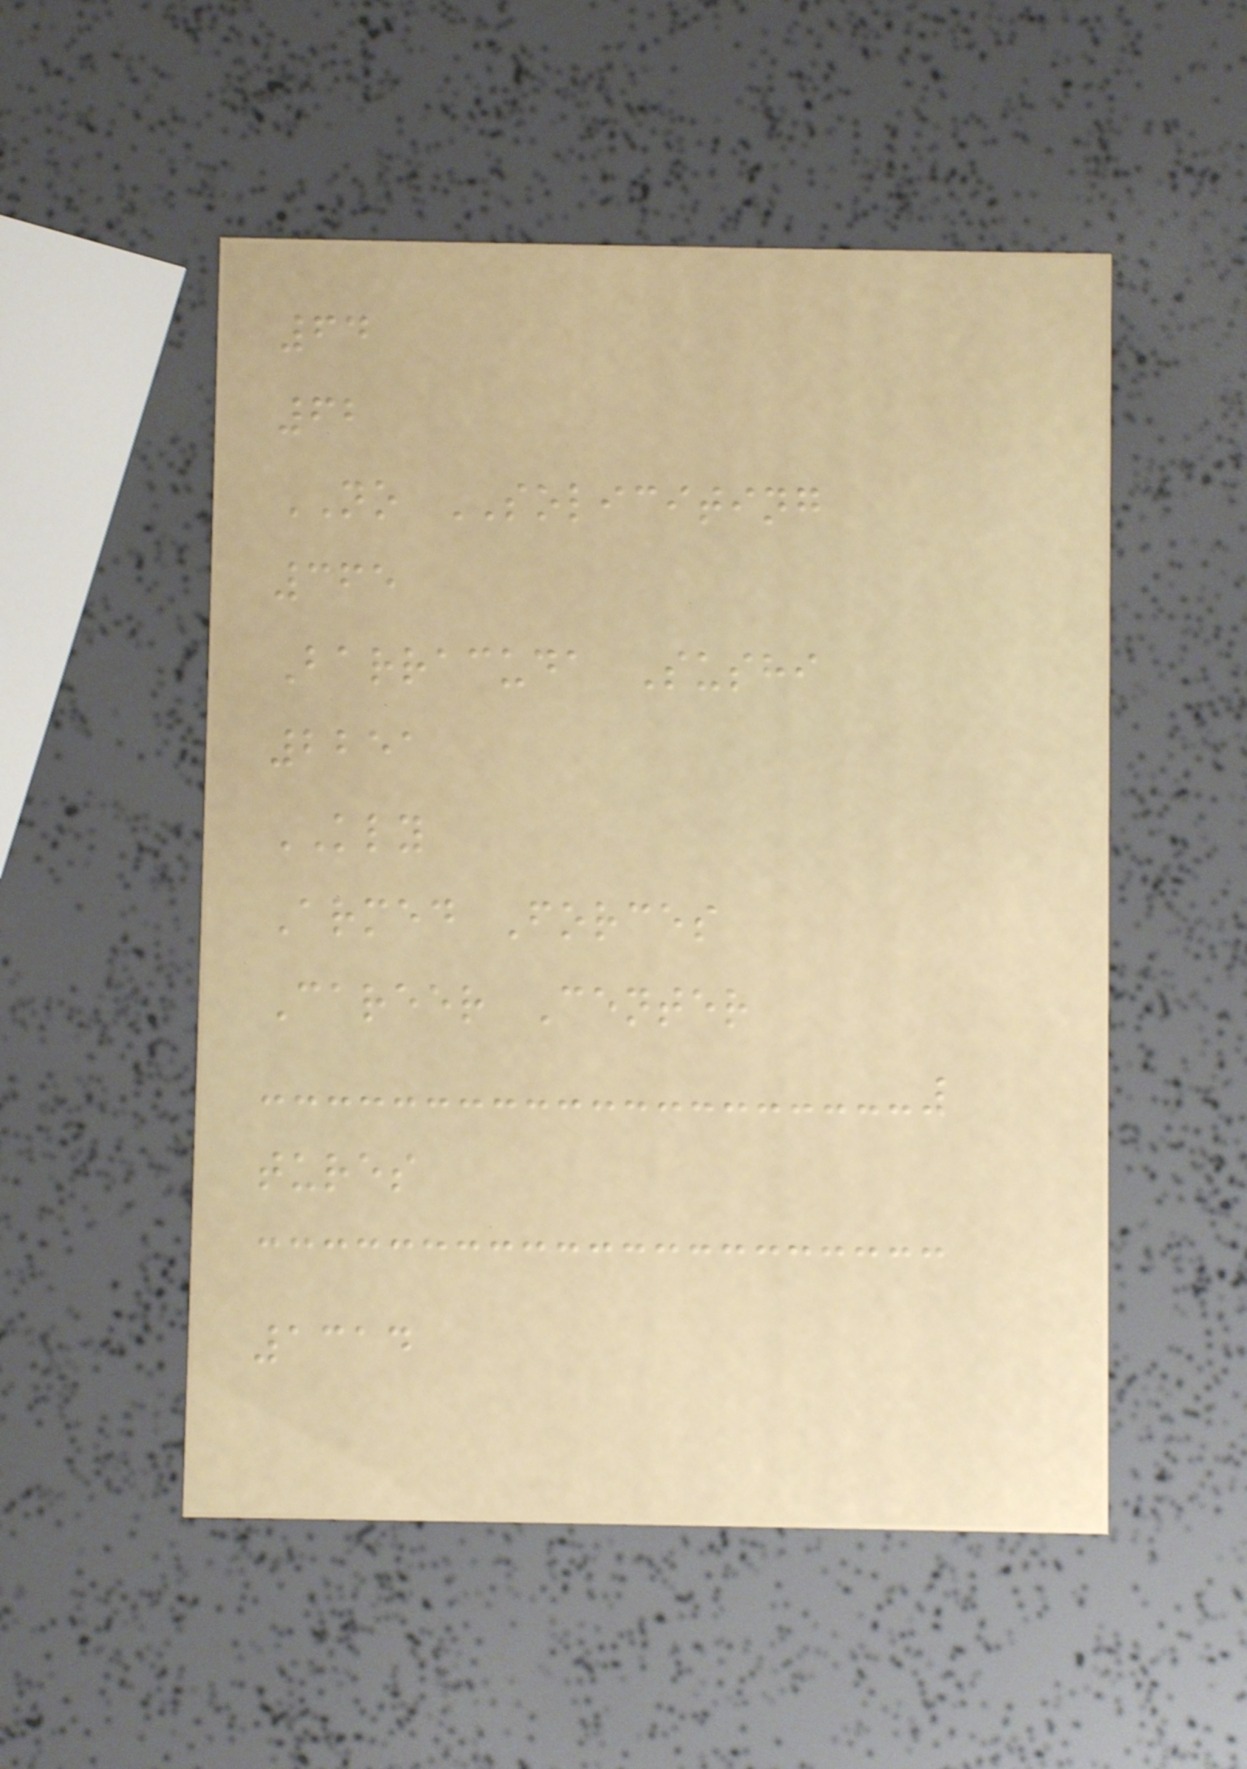64
62
NO SOLICITING
365
Barracuda Sushi
2251
KLY
Armed Forces
Career Center
tures
1314
